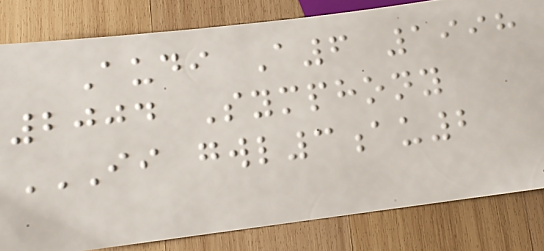Audi A6 1998
2004 Symphony
II GWL3AU2
